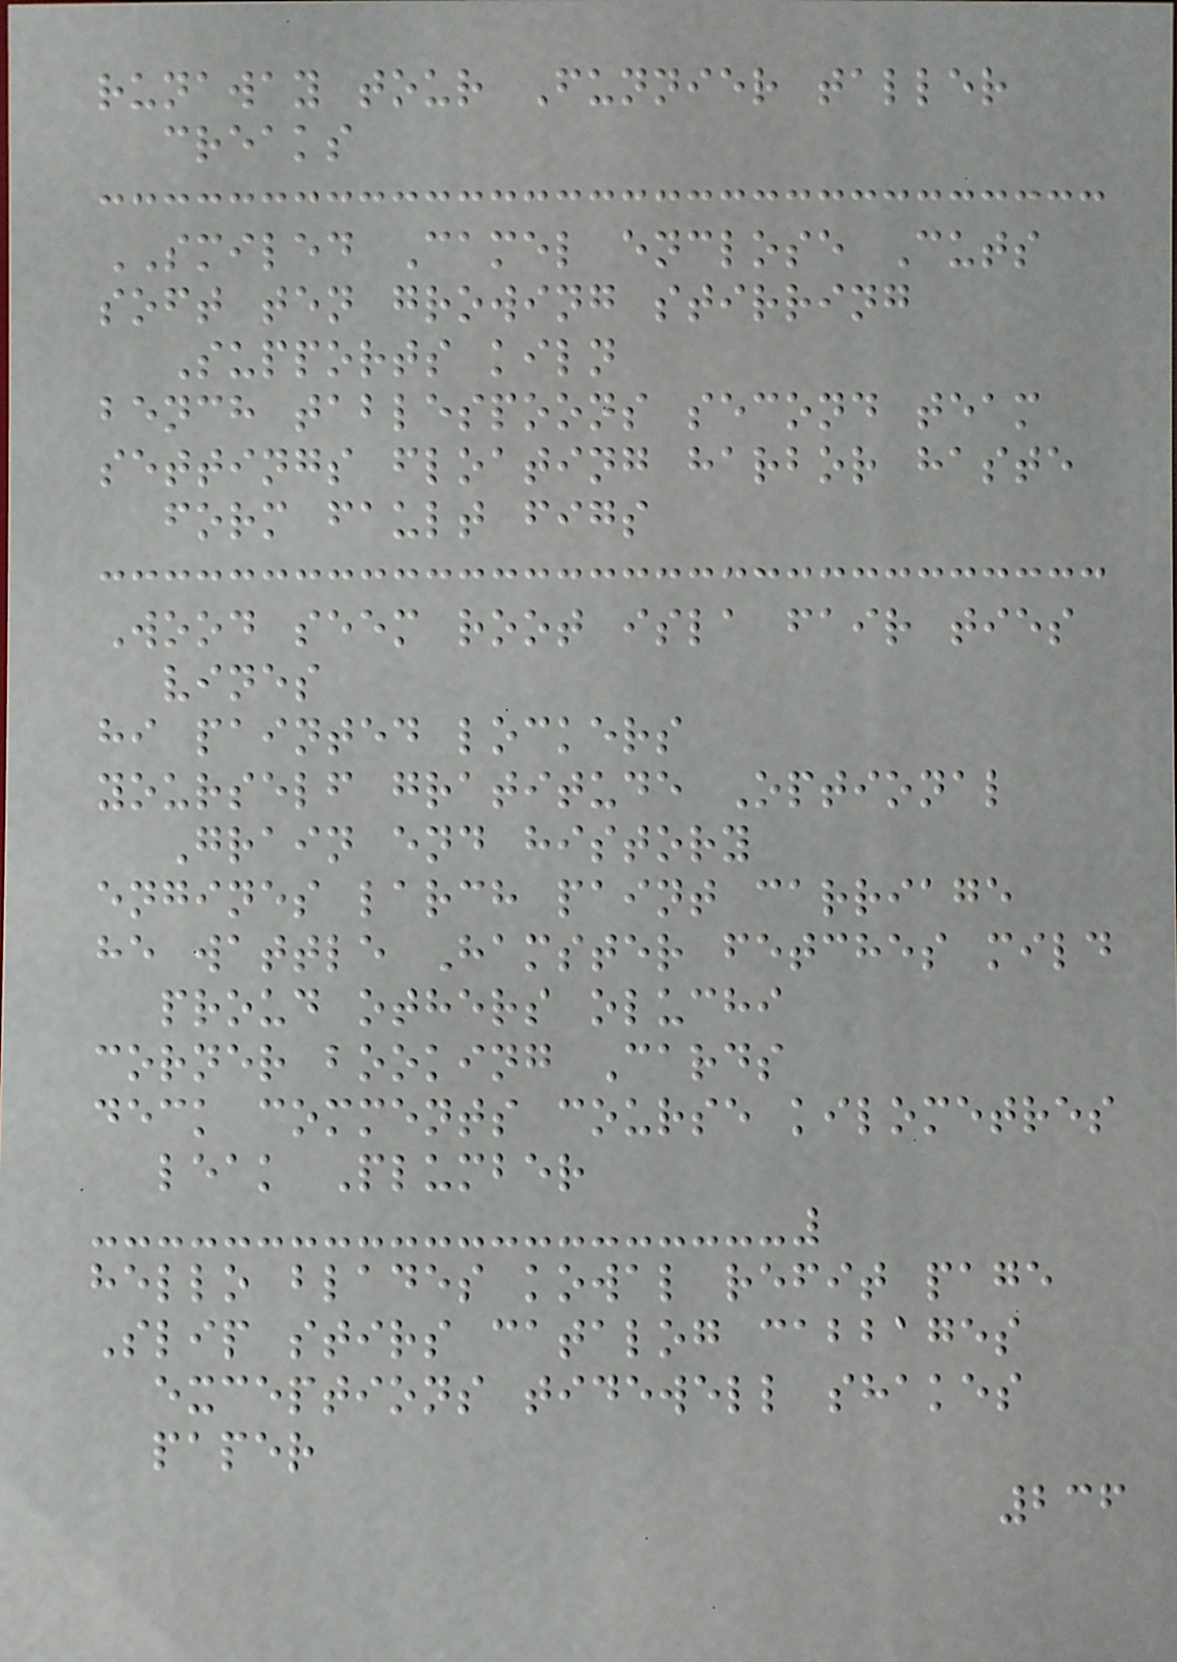runaway tour Funnier taller
creaks
SMILED Camel enclose Cuts
soft ten growing stirring
Supports kiln
bench tablespoons second team
settings floating harbor haste
form fault figs
Wood seem root isla fair ties
vines
hi painted lockers
yourself gratitude Optional
Grain end history
engines larch paint carriage
he wattle Hamster fetches mild
proud others oluchi
corner booking Cards
deck comments course kilometres
leak Plumber
hello blades kowal refit page
Slip stirs catalog cabbages
exceptions tidewell shakes
paper
236
